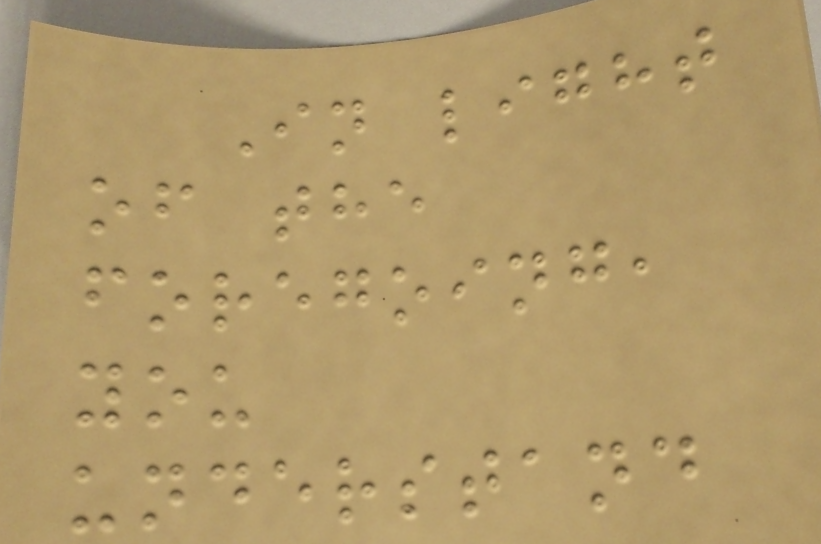In light
of the
foregoing,
you
understand
